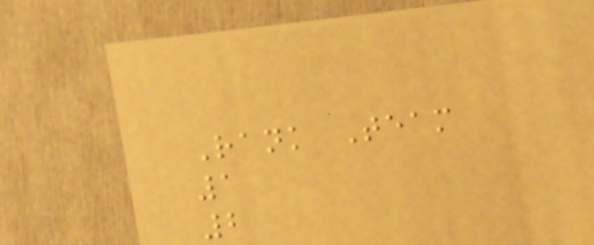Rank Team
1
2
